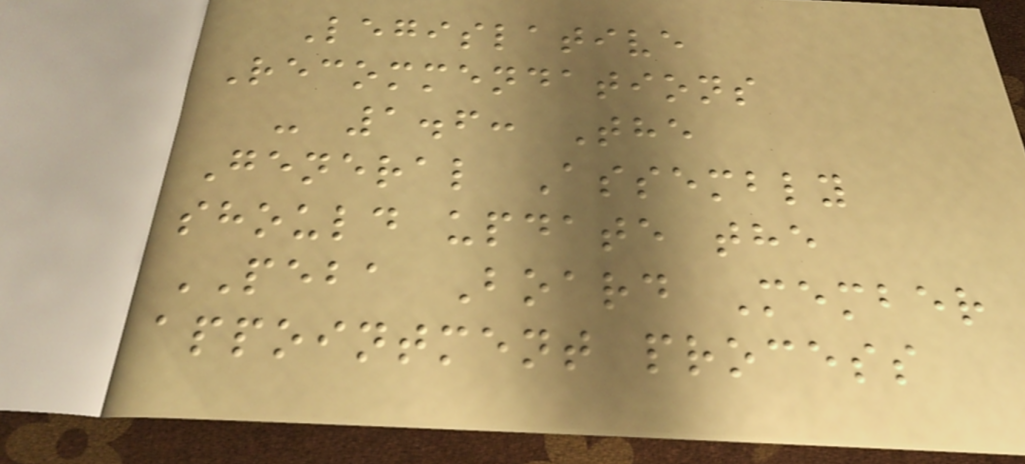Legislative
Recommendations
- 1.6: The
General Assembly
should update the
PEBA Board Member
appointment process
